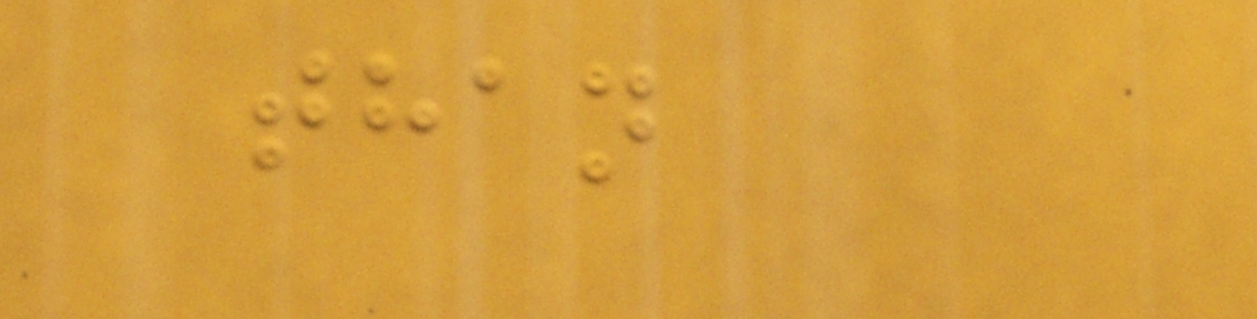than
